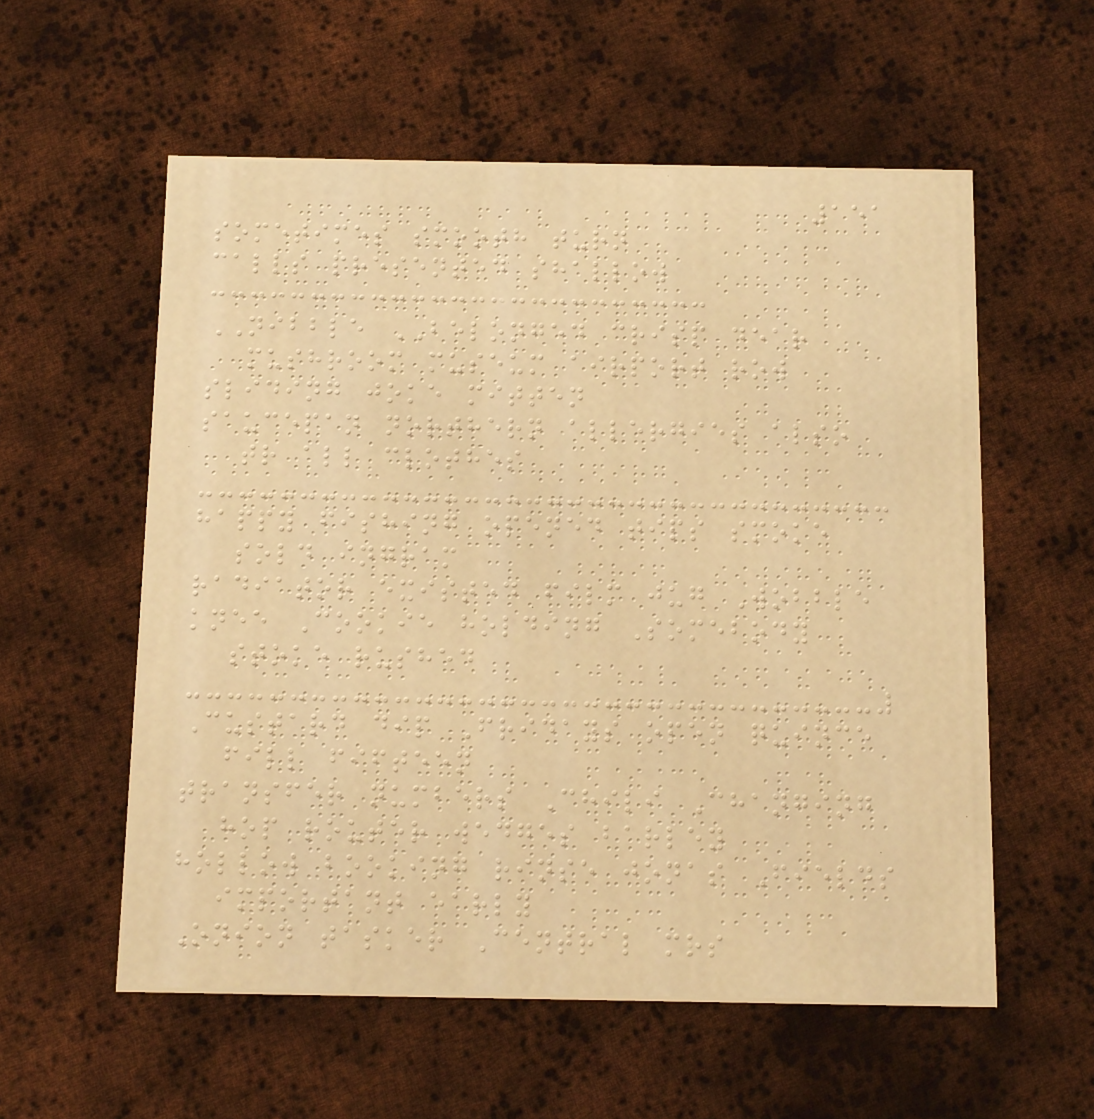151
sometimes smooth turn
calls presented shallow
NIBBLE BELONGED crisp dear
mushroom museum airport row
sliding joke mitten
saucepan northern allergies also
tr all clothes
happy fishing opened tips smoke
sold ingram
radiator existed film jug Wobble
knee Cookie holding Somebody
stoke rushed
Custard dip Fridays open quince
fill fifteen
transfer numbers Chili Changing
hop router wedges barley
hollow booking rinse jonas Fields
important early
Onion tasker Central mrs
